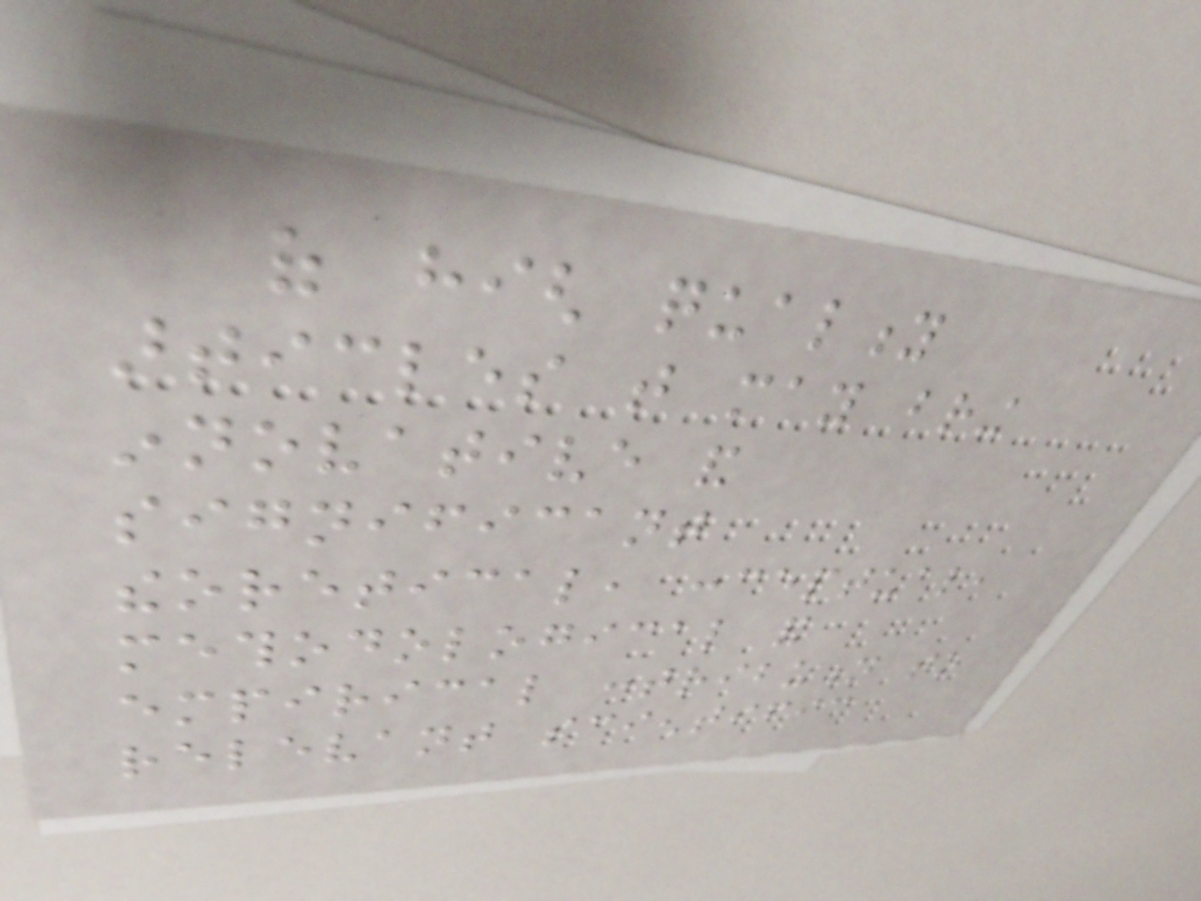of high quality
articles that may bring
innovative and
significant
theoretical, conceptual,
methodological and
empirical contribution to
relevant scientific
